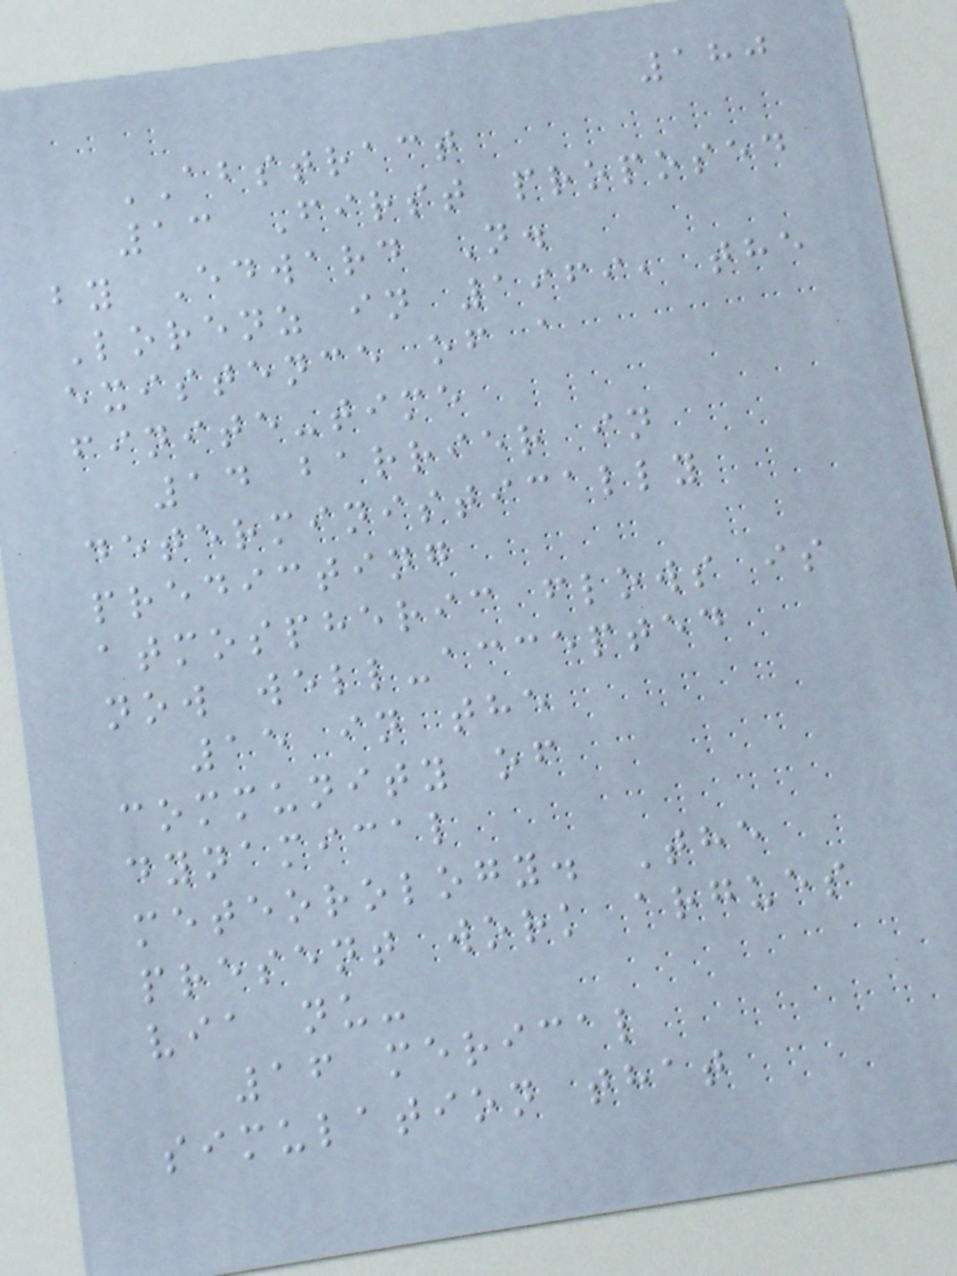180
ABSTRACT
13 First proposed
by Edward N.
Lorenz in 1969, the
existence of a
finite-time
14 barrier in
deterministically
predicting
atmospheric flows is
now well-accepted
15 in the
community of
dynamical
meteorology. The
present work argues
via nu-
16 merical
simulation that
